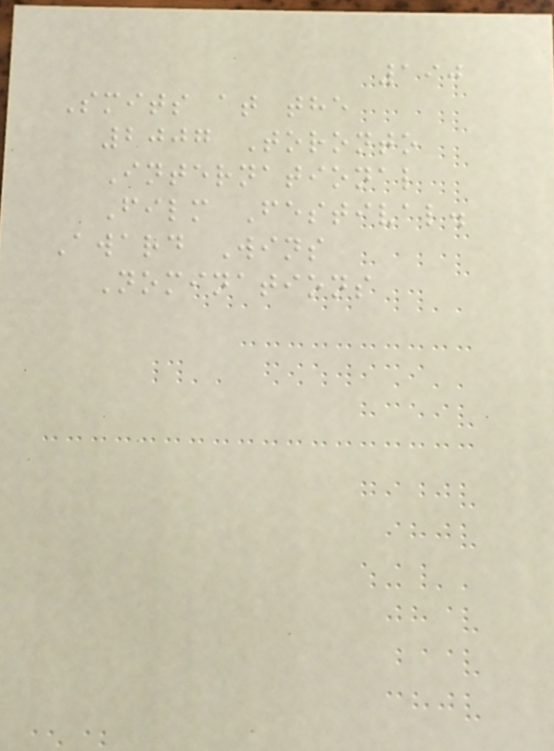190
Smits at the
2007 Toronto
International
Film Festival.
Award Wins
Nominations
